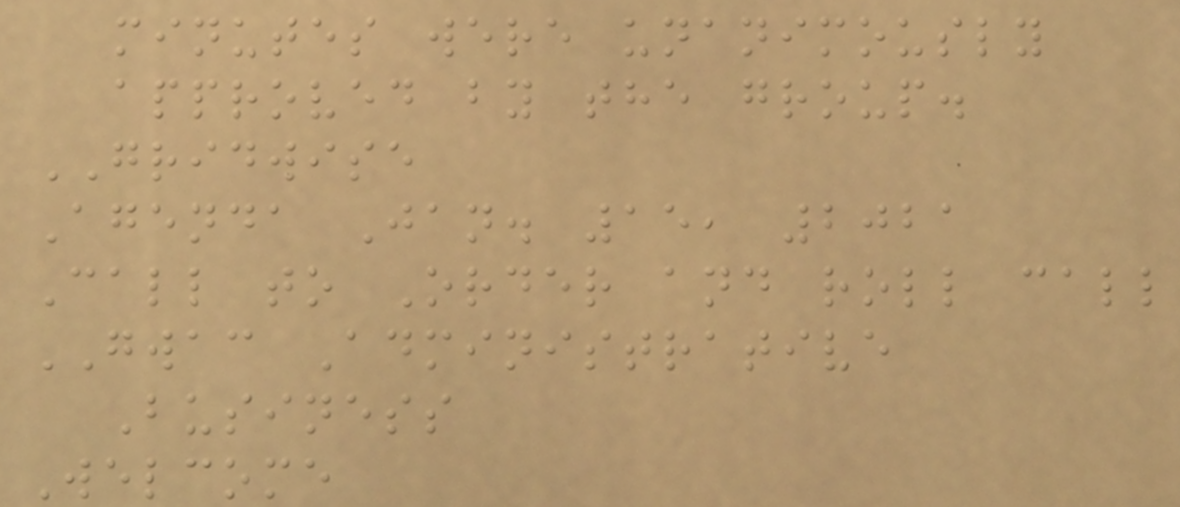minutes were unanimously
approved by the group.
GRIDWISE
Agenda Jan. 15, 2021
Call to Order and roll call
GWAC Administrative
Business
Welcome
